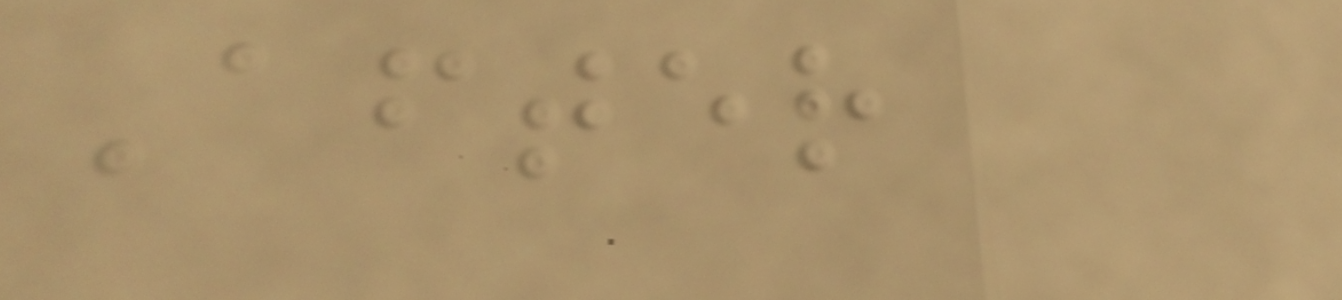After
